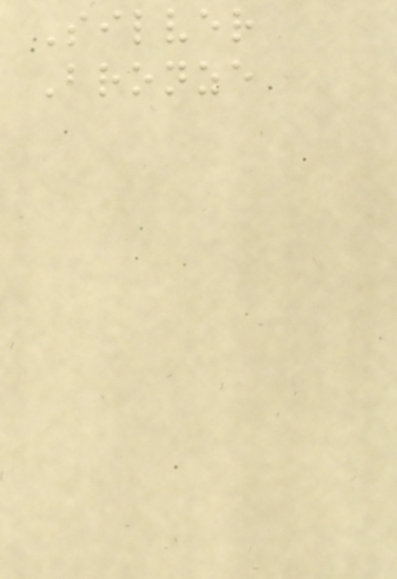Silver
Bronze
